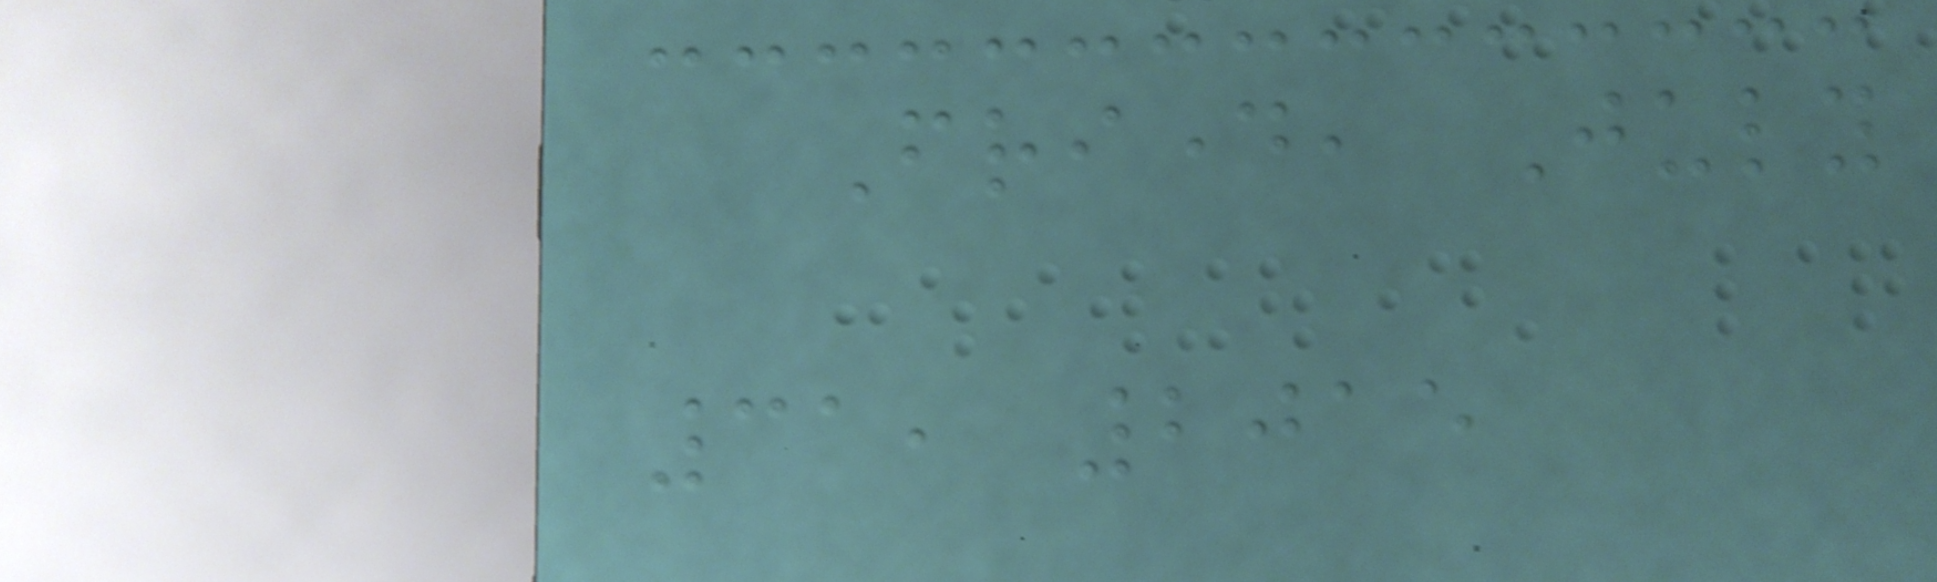Friday, July
31, 2015
